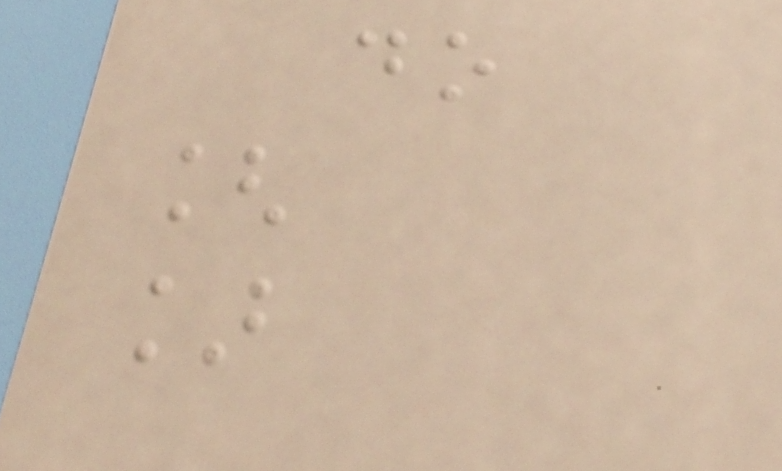do
[
]
